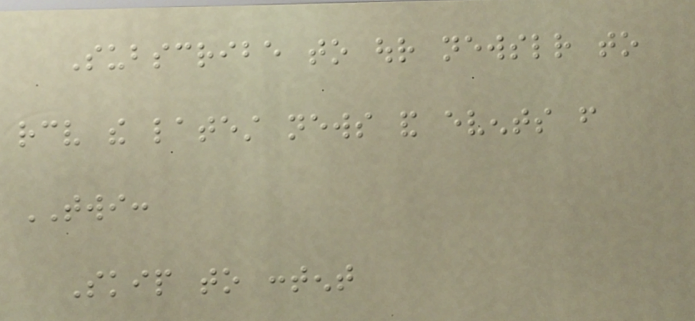Subscribe to our newsletter to
receive the latest news and events from
TWI:
Skip to content
